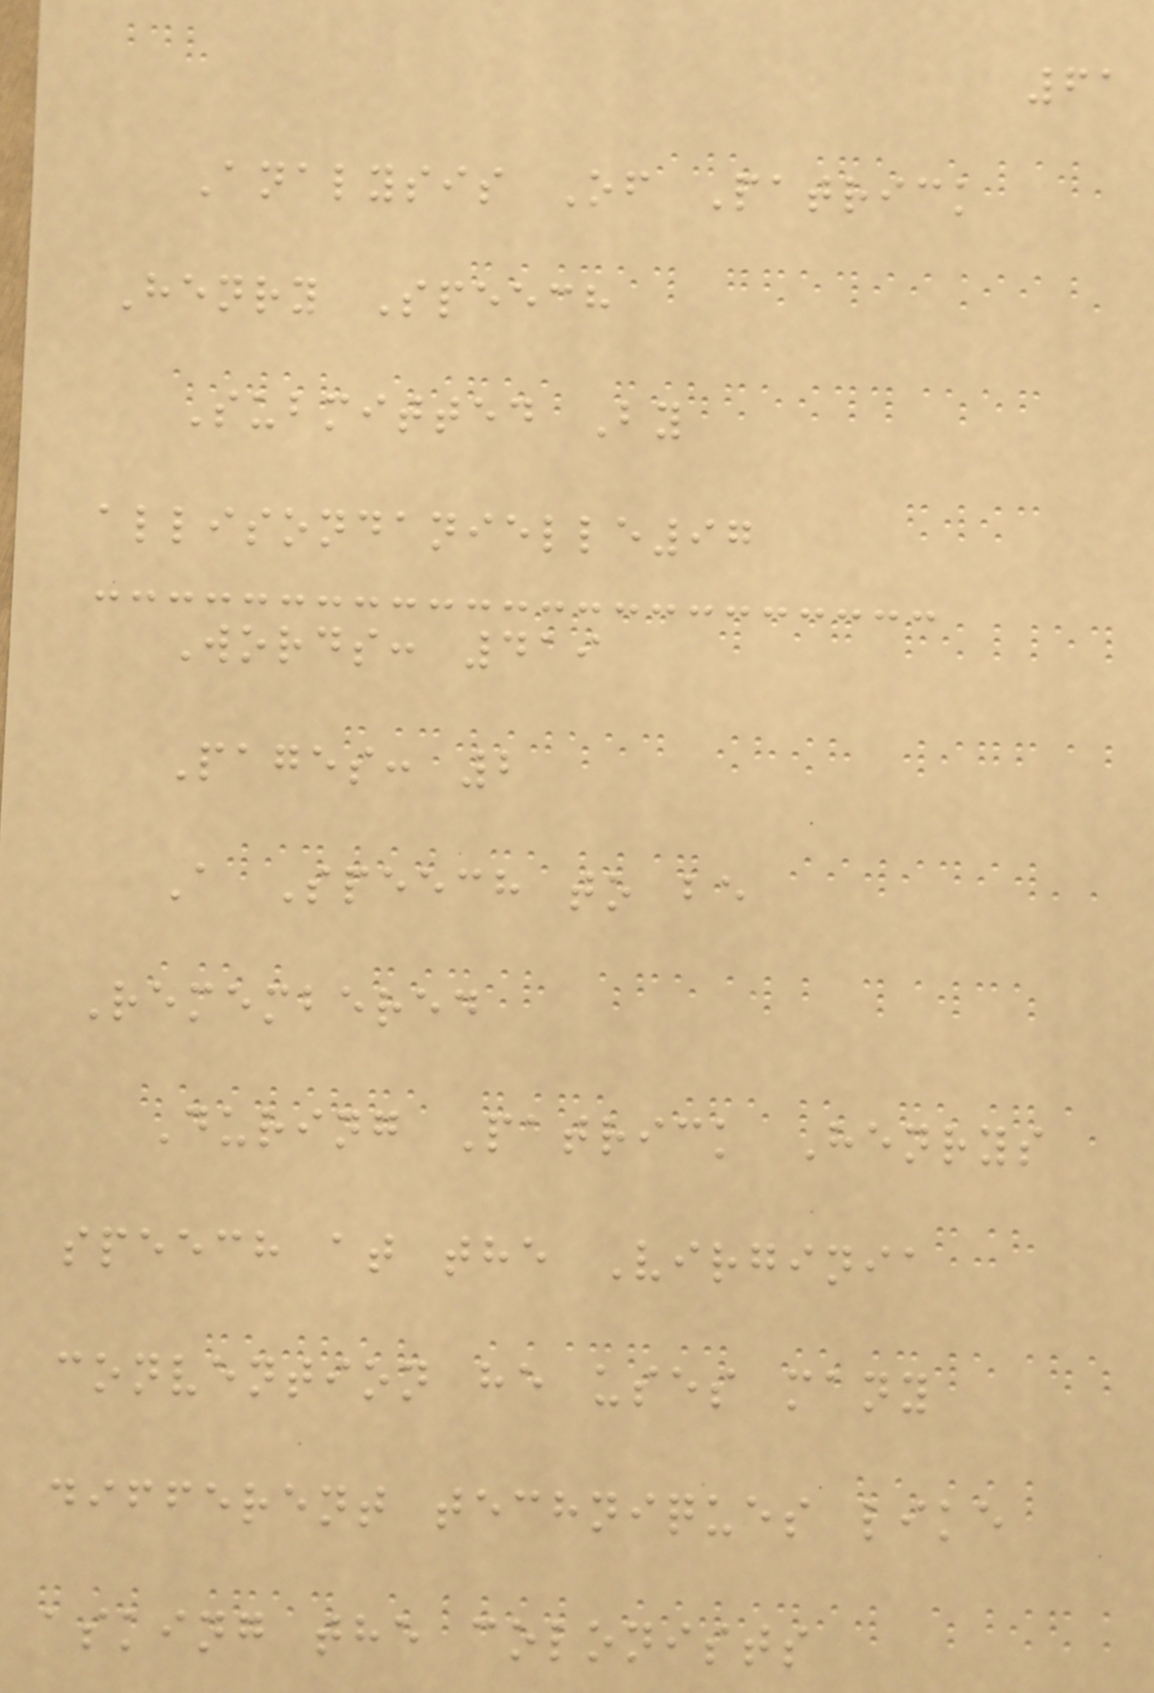61
Analysis Of Patrick
Henry Speech
Submitted By
allisondanielle97
Words: 419
Pages: 2
A Speech to be
Remembered
During Patrick Henrys
speech at the Virginia
convention he uses many
different techniques like
asking the colonists
